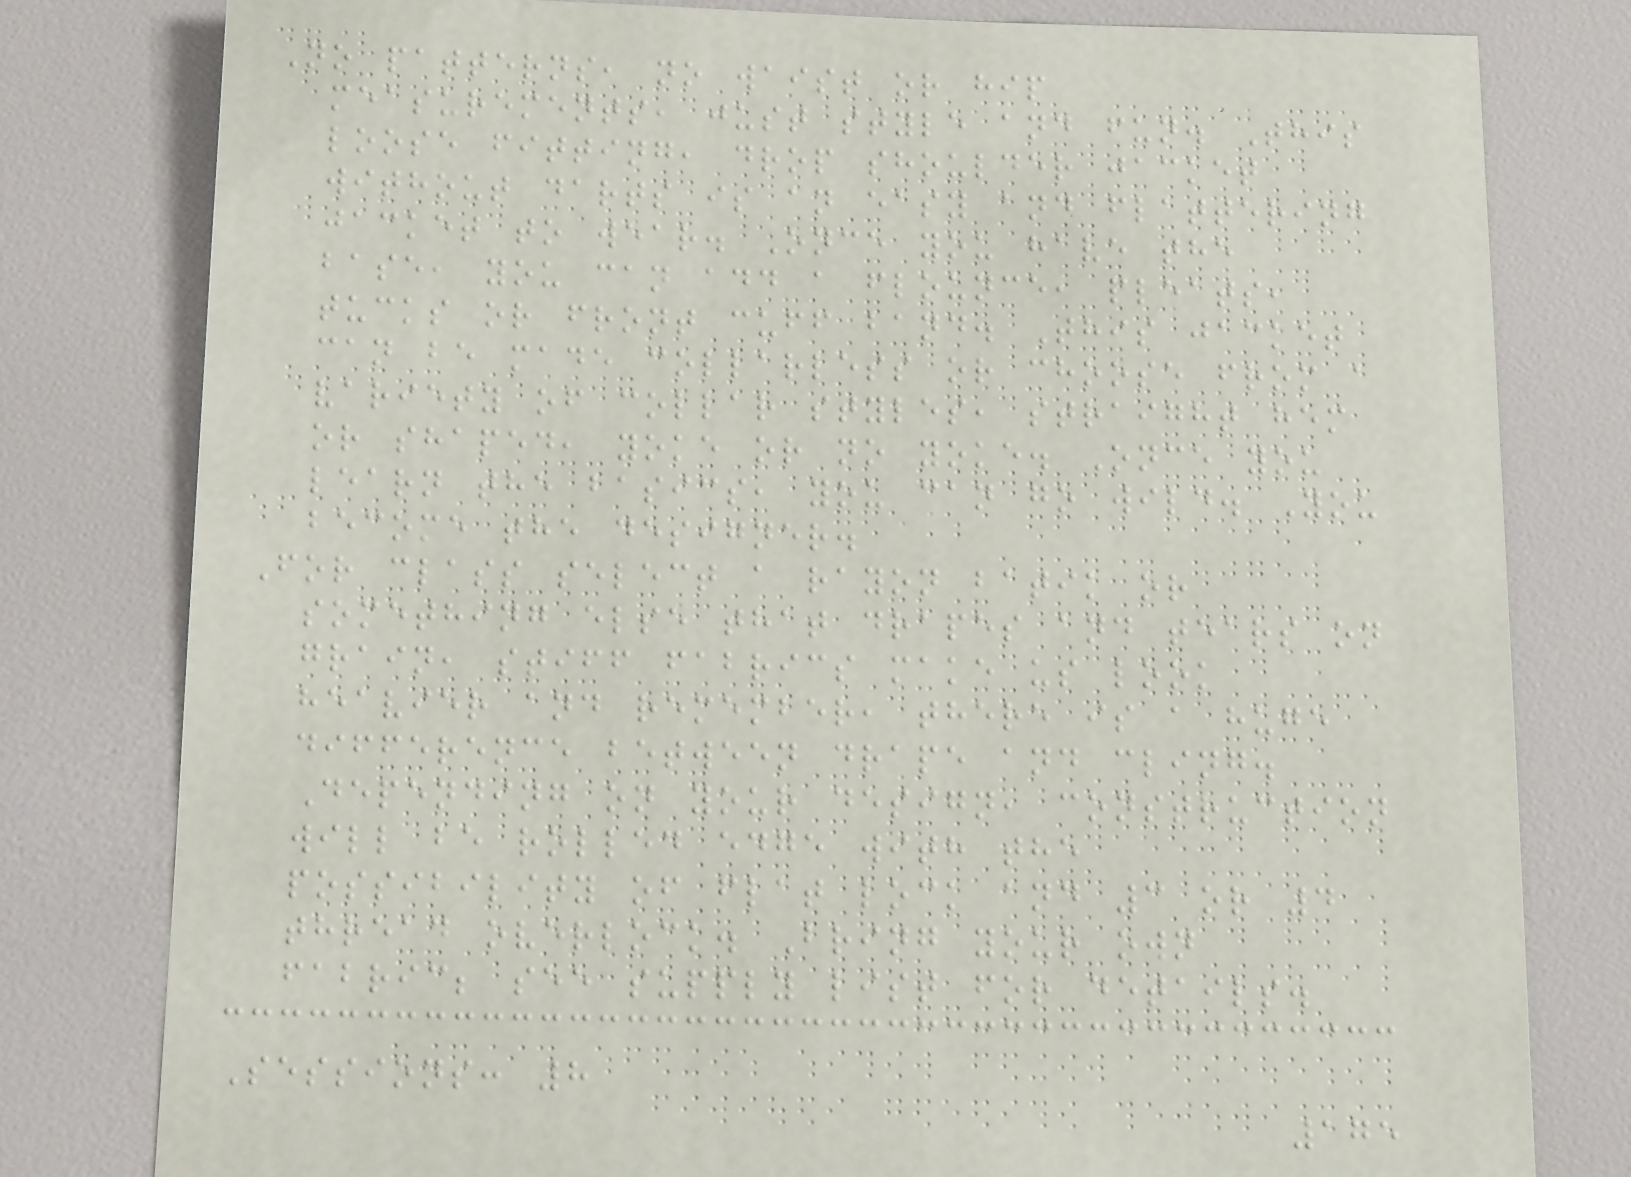No patterns, no waist or hip
measurements, just style and fun. This
loose fitting, drop shoulder jacket
without darts is an easy and flattering
jacket to wear. Once you have the
base, you can add a flounce, pleats,
tucks or front cuff band. This jacket
can be made collarless or choose from a
variety of collar styles, straight hem
or shaped, yoke or no yoke. Once you
learn the basics, you can go wild. You
become the designer.
For class select a rayon batik or
something else that drapes and tears on
grain, stiff fabrics make us look
heavier and remember, there is a huge
difference between drape and cling.
Depending on your design, construction
will be rolled edge with the
possibility of flat lock and 3 or 4
thread overlock. Bring your own
fabric; see supply list for details.
Sessions: 8
175
